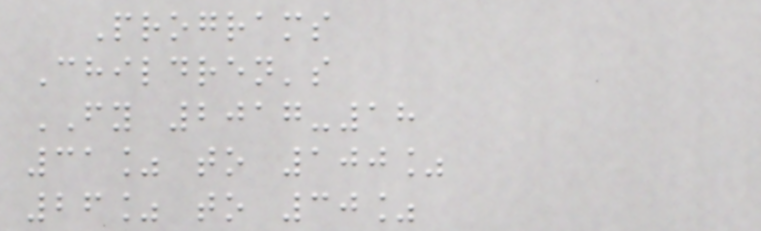Programs
Children's
FY 2017-18
31% to 100%
26% to 30%
